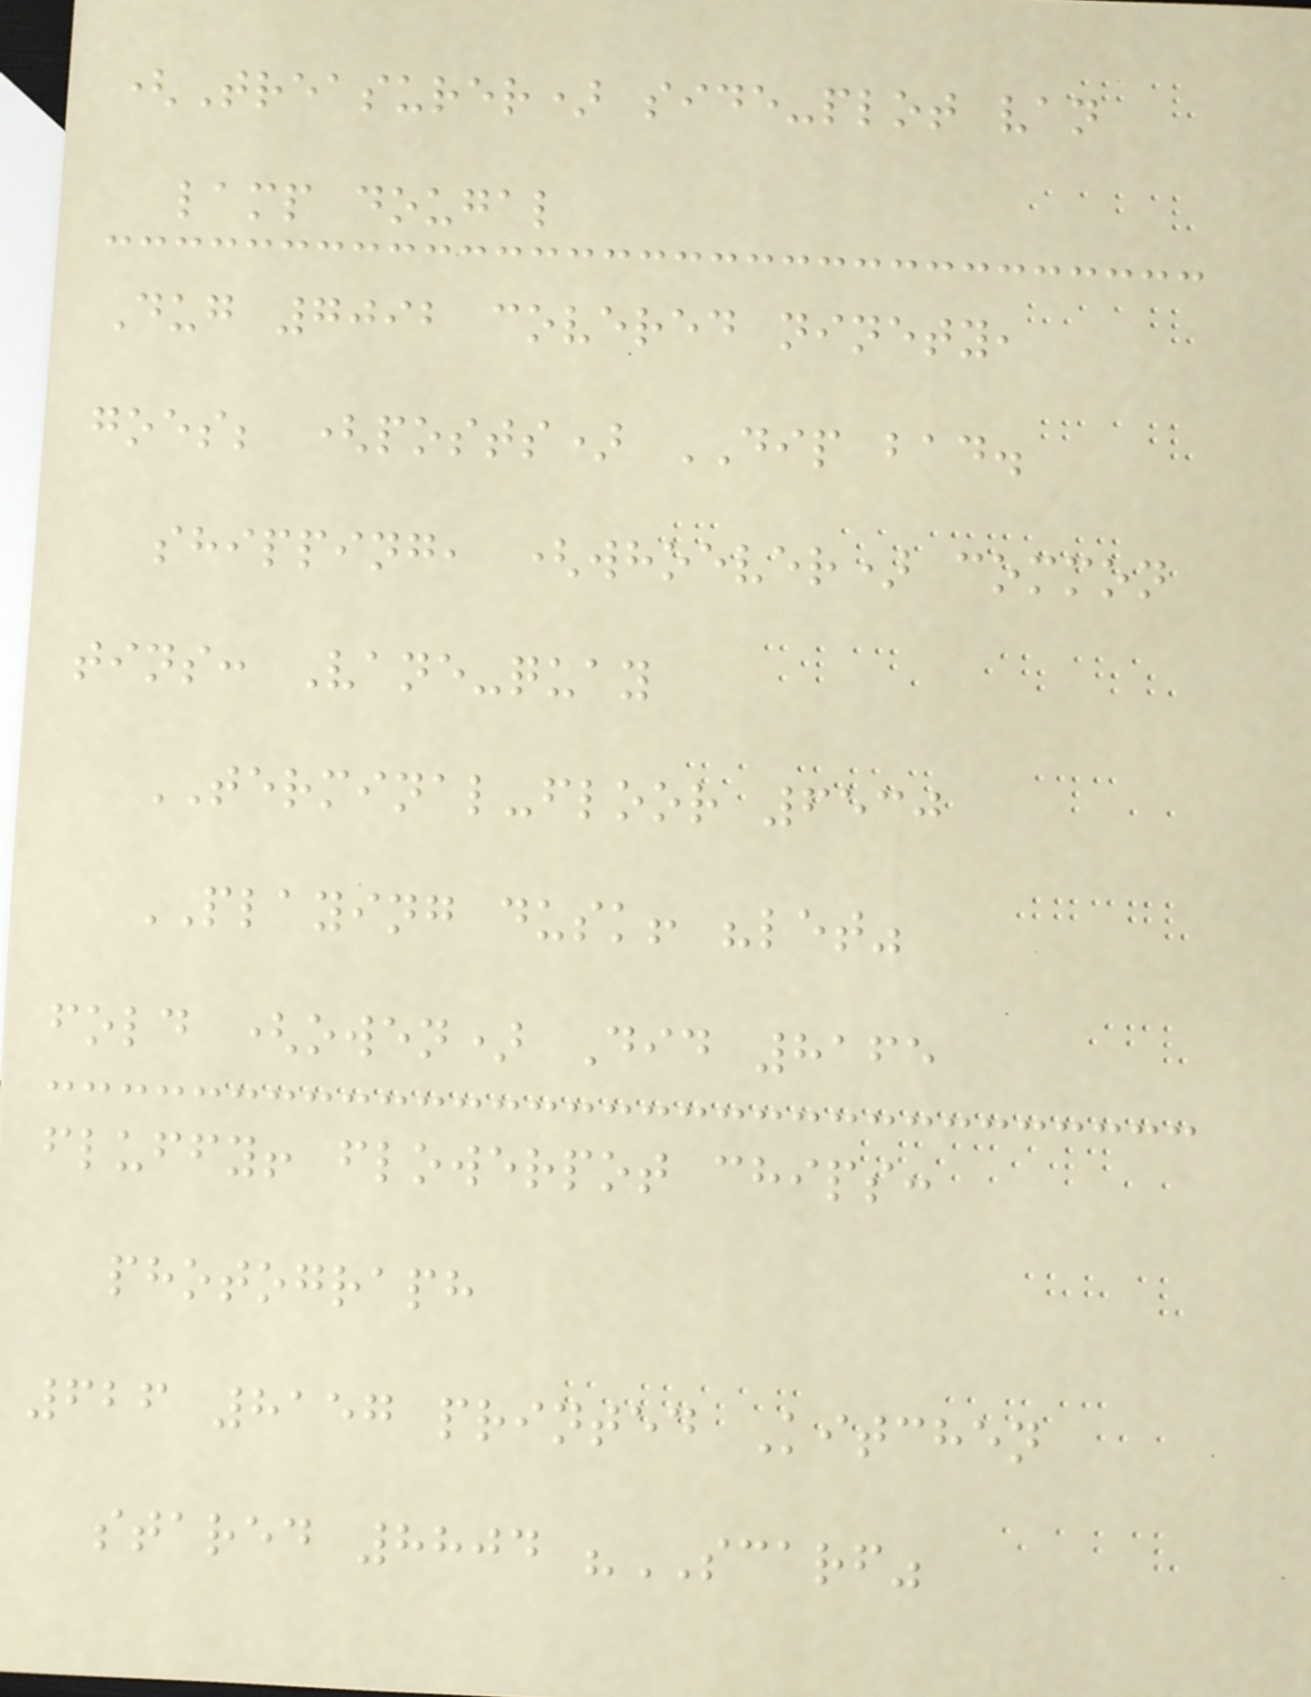(Treasurer) side-plot van
lamp dougal
Dug 7092 covered ninety,
goes; (posts) DIP bad.
shipping, (whoever) common
tins: Vane-quay
TERMINAL-floor 6530
PLAYING dusk! "let"
fold (owen) Did 8165
fluffy! flowerpot chips:
photograph
626 8157 printed Kitchen
stared 8804 "SCARF"
